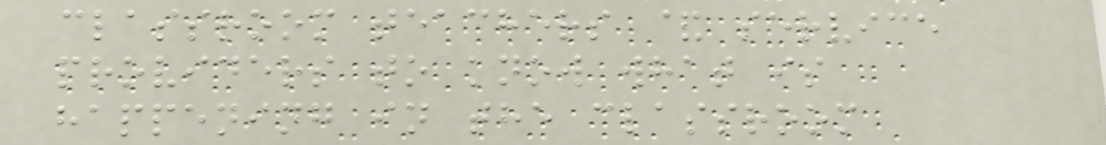classroom teachers & service
providers to know what is
happening in the classroom
